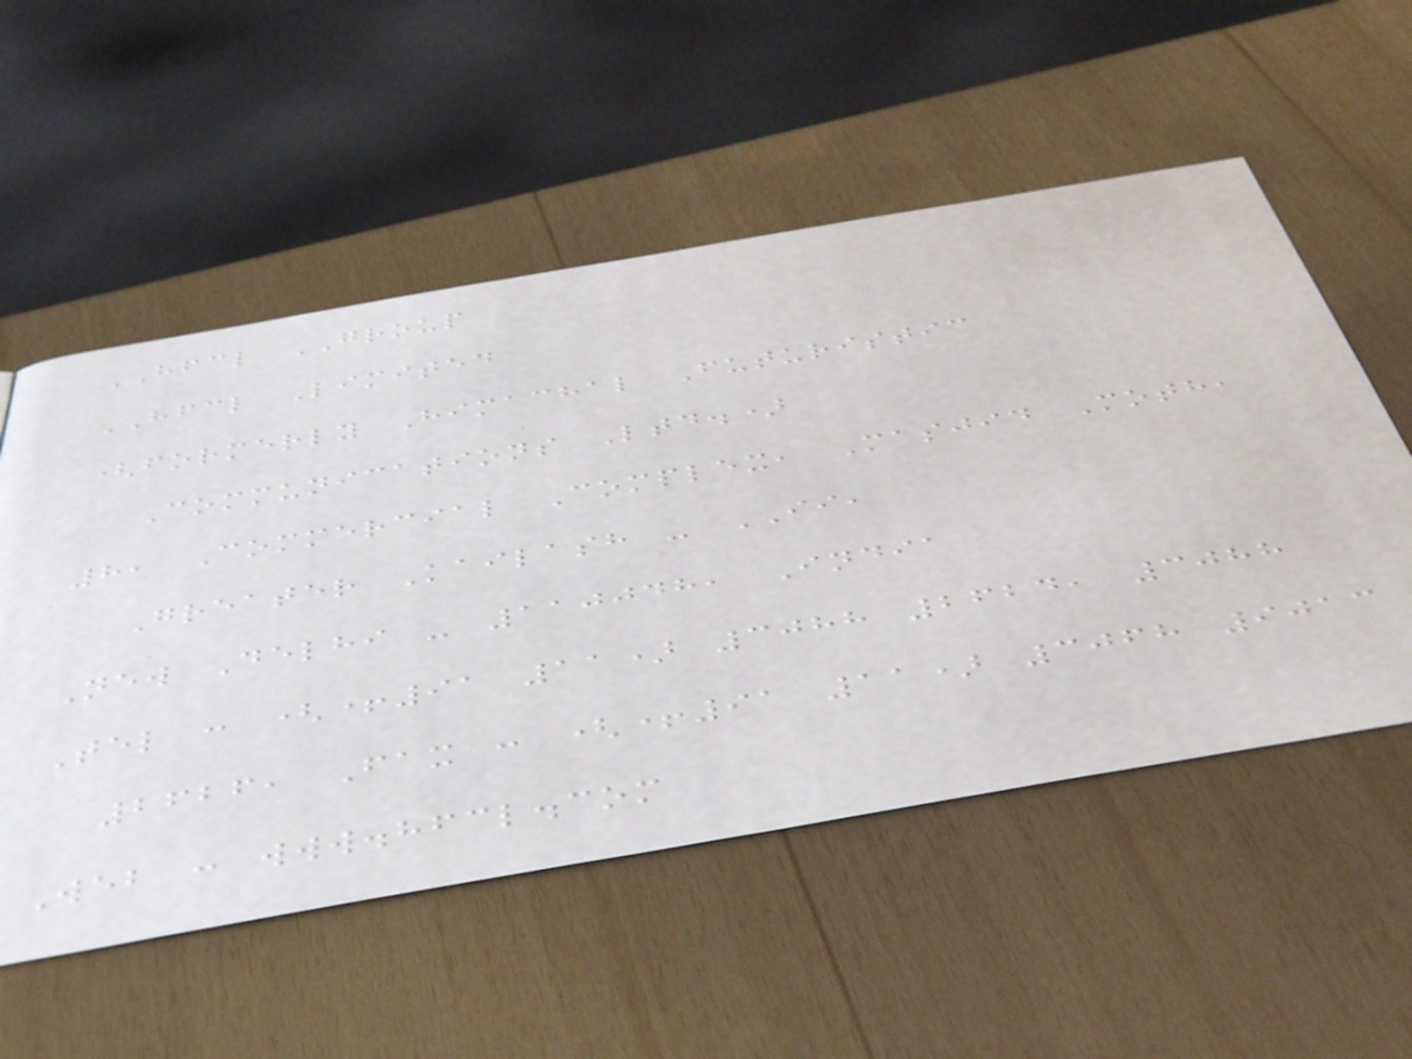HFCL GROUP
HFCL Limited
(formerly Himachal Futuristic
Communications Ltd.)
8, Commercial Complex, Masjid Moth,
Greater Kailash - II,
New Delhi - 110048, India
Tel : (+91 11) 3088 2624, 3088
2626, Fax : (+91 11) 3068 9013
Web : www.hfcl.com
